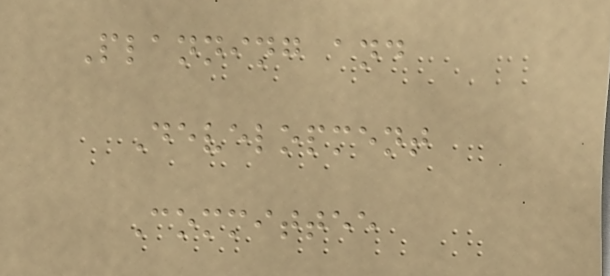Planning and
Development
Committee
